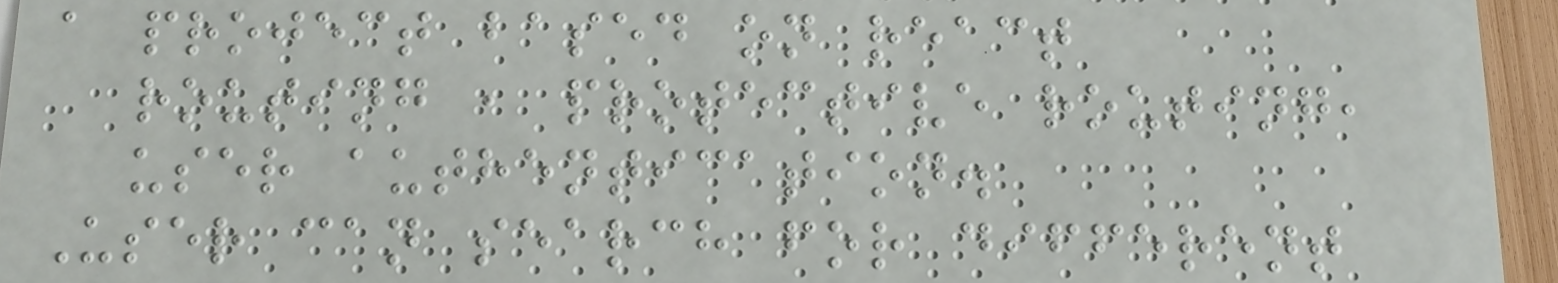a project based on react
routing , protective routing,
user authentication.
User can search for different
